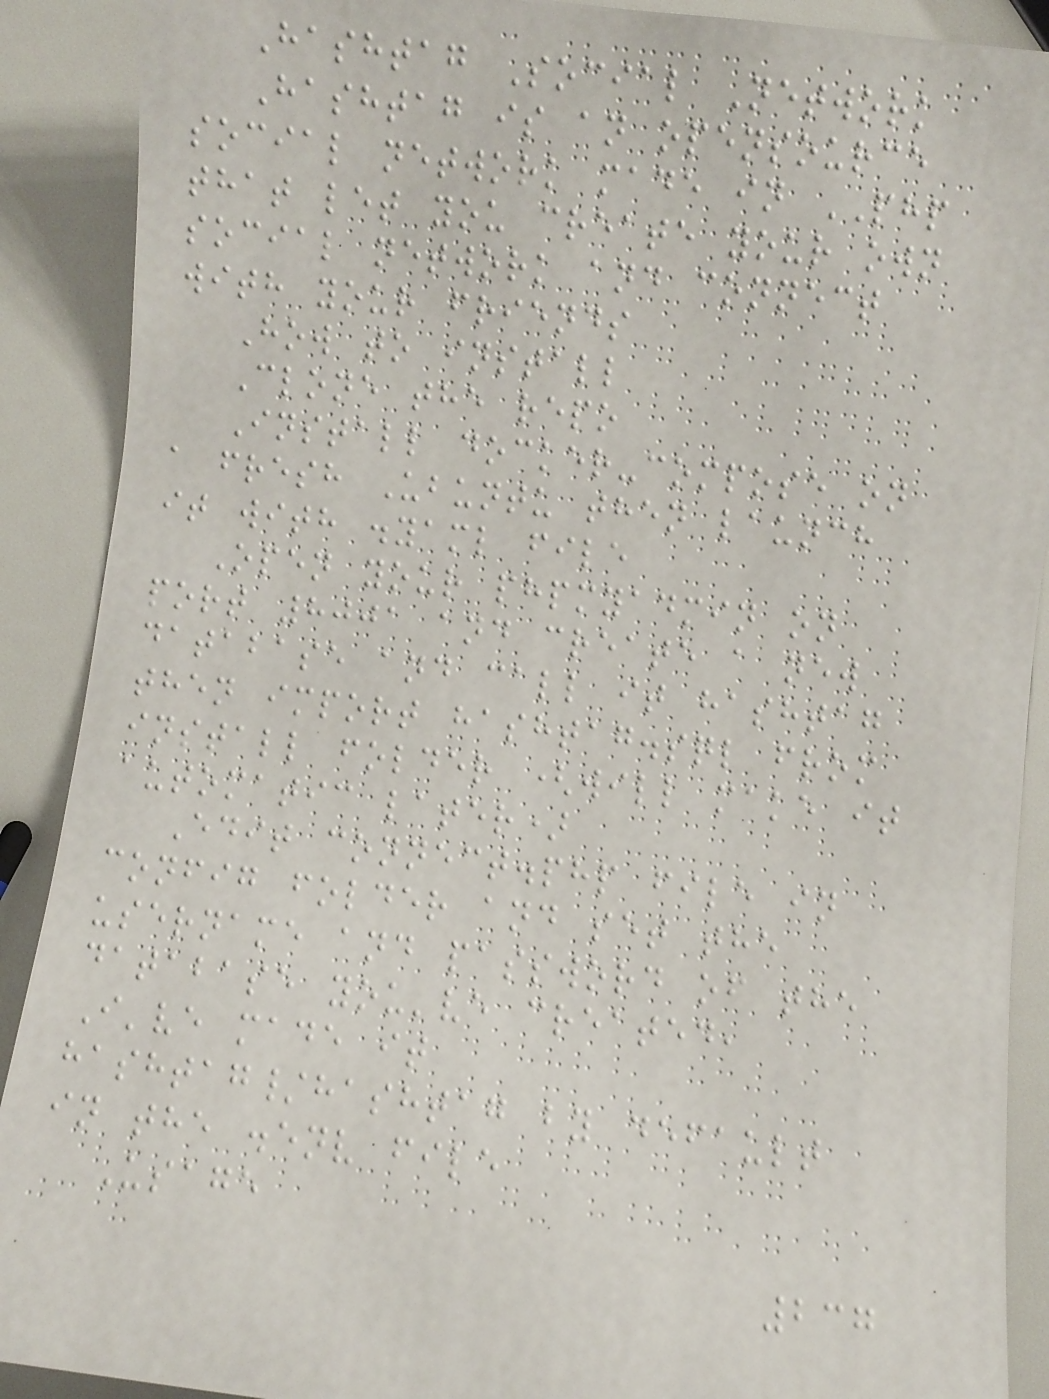Hashtag Social Network
Hashtag is an opensource
social network made in PHP
that let you create your own
social network and connect
with your friends
How to install
Clone the repo
Install docker-compose on
a fresh Ubuntu then launch
it with .yaml file
Open your phpmyadmin on
port 8001 and create a new
database and call it hashtag
then import hashtag.sql from
install folder (will make it
automatic later)
Edit connect.php file in
config folder and set the
username and password of the
database you've created,
I've made it
hashtag/hashtag by default
in the .env file
Usage
237
